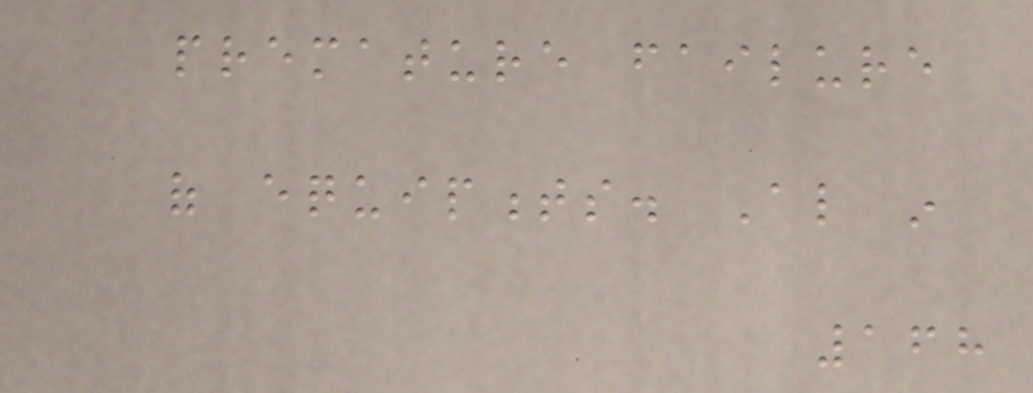premature failure
of equipments. Also in
168
